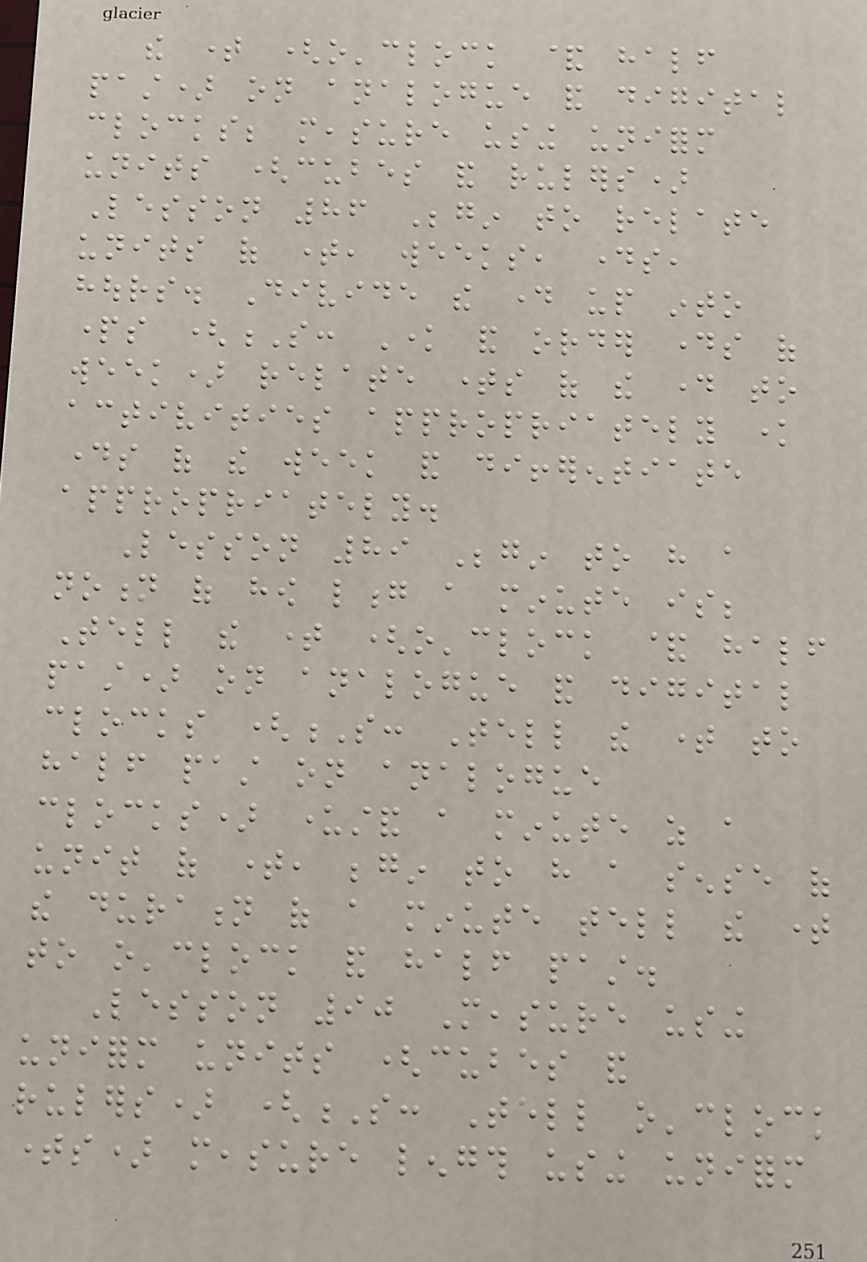the time (o'clock & half
past) on analogue and digital
clocks; measure using uniform
units (cubes and rulers)
Lesson 86 Begin to relate
units of time, weeks, days,
hours. Divide the day up into
parts (S: Know and order days of
week) relate times of the day to
activities appropriately know
days of the week and differentiate
appropriately.
Lesson 89 Begin to have a
notion of how long a minute is;
Tell the time (o'clock & half
past) on analogue and digital
clocks (S: Tell the time to
half past on analogue
clocks) understand a minute as a
unit of time, begin to have a sense of
the duration of a minute tell the time
to o'clock and half past.
Lesson 90 Measure using
uniform units (cubes and
rulers) (S: Tell o'clock
times) measure length using uniform
